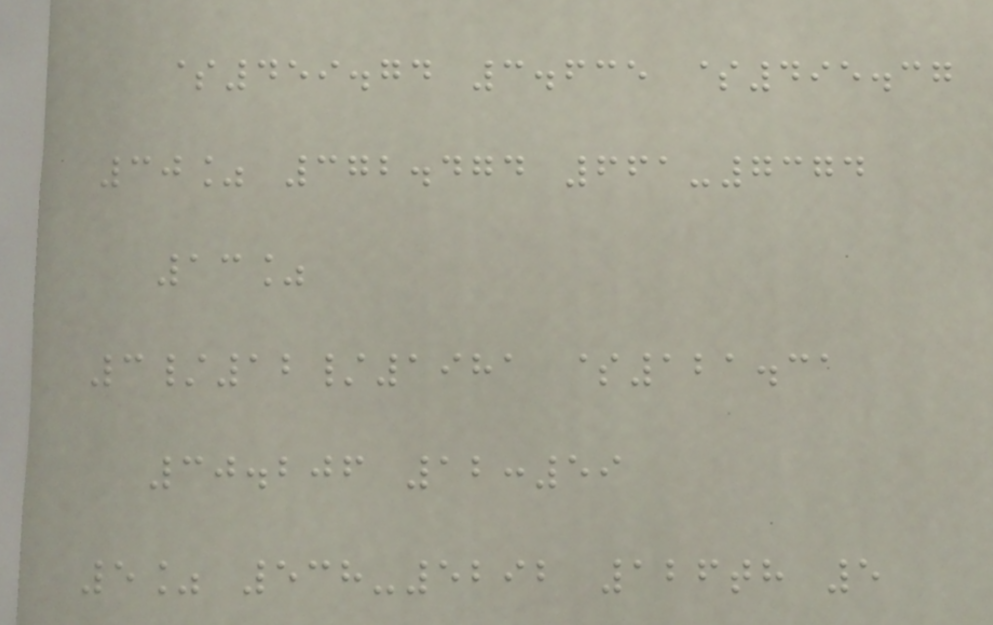$459.74 3.635 $495.37
30% 372.474 661-7374
13%
3/12/1981 $121.31
30.206 12:59
5% 538-5292 126th 5
